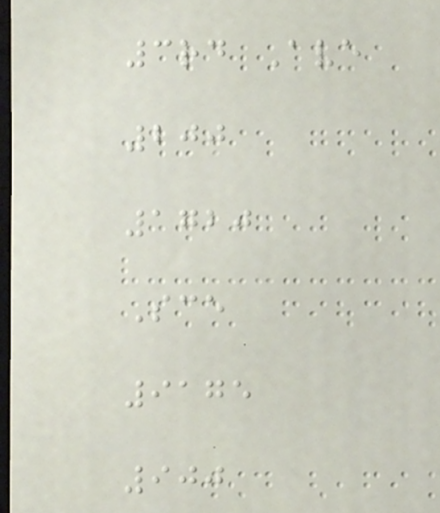3rd Ave
200
1720
Sce
9175
900
